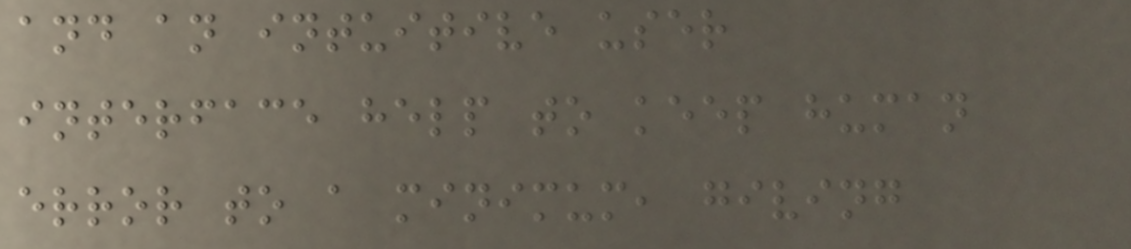and an intuitive user
interface help to keep human
error to a minimum, giving
